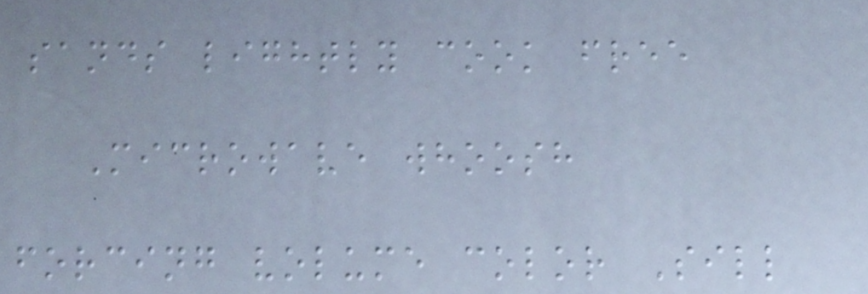sands lightly cook free
Microwave whoosh
forcing volume color Sill
